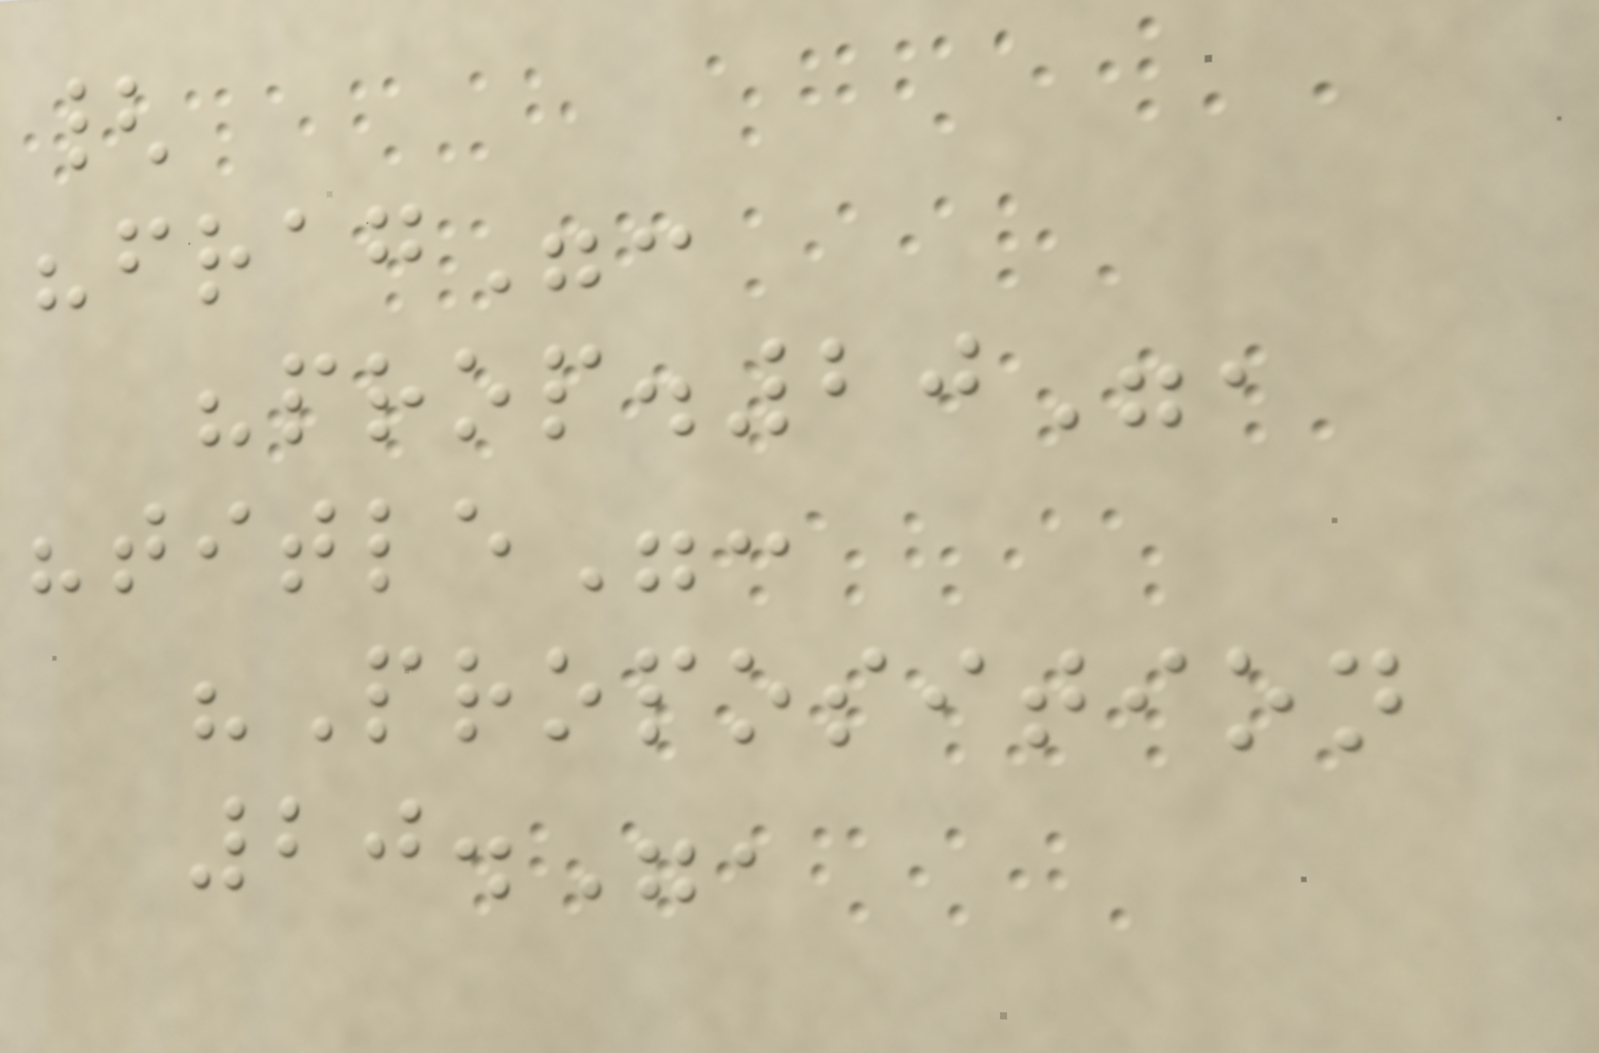{
"frag":
"prop.20",
"title":
"Proposition
20.",
